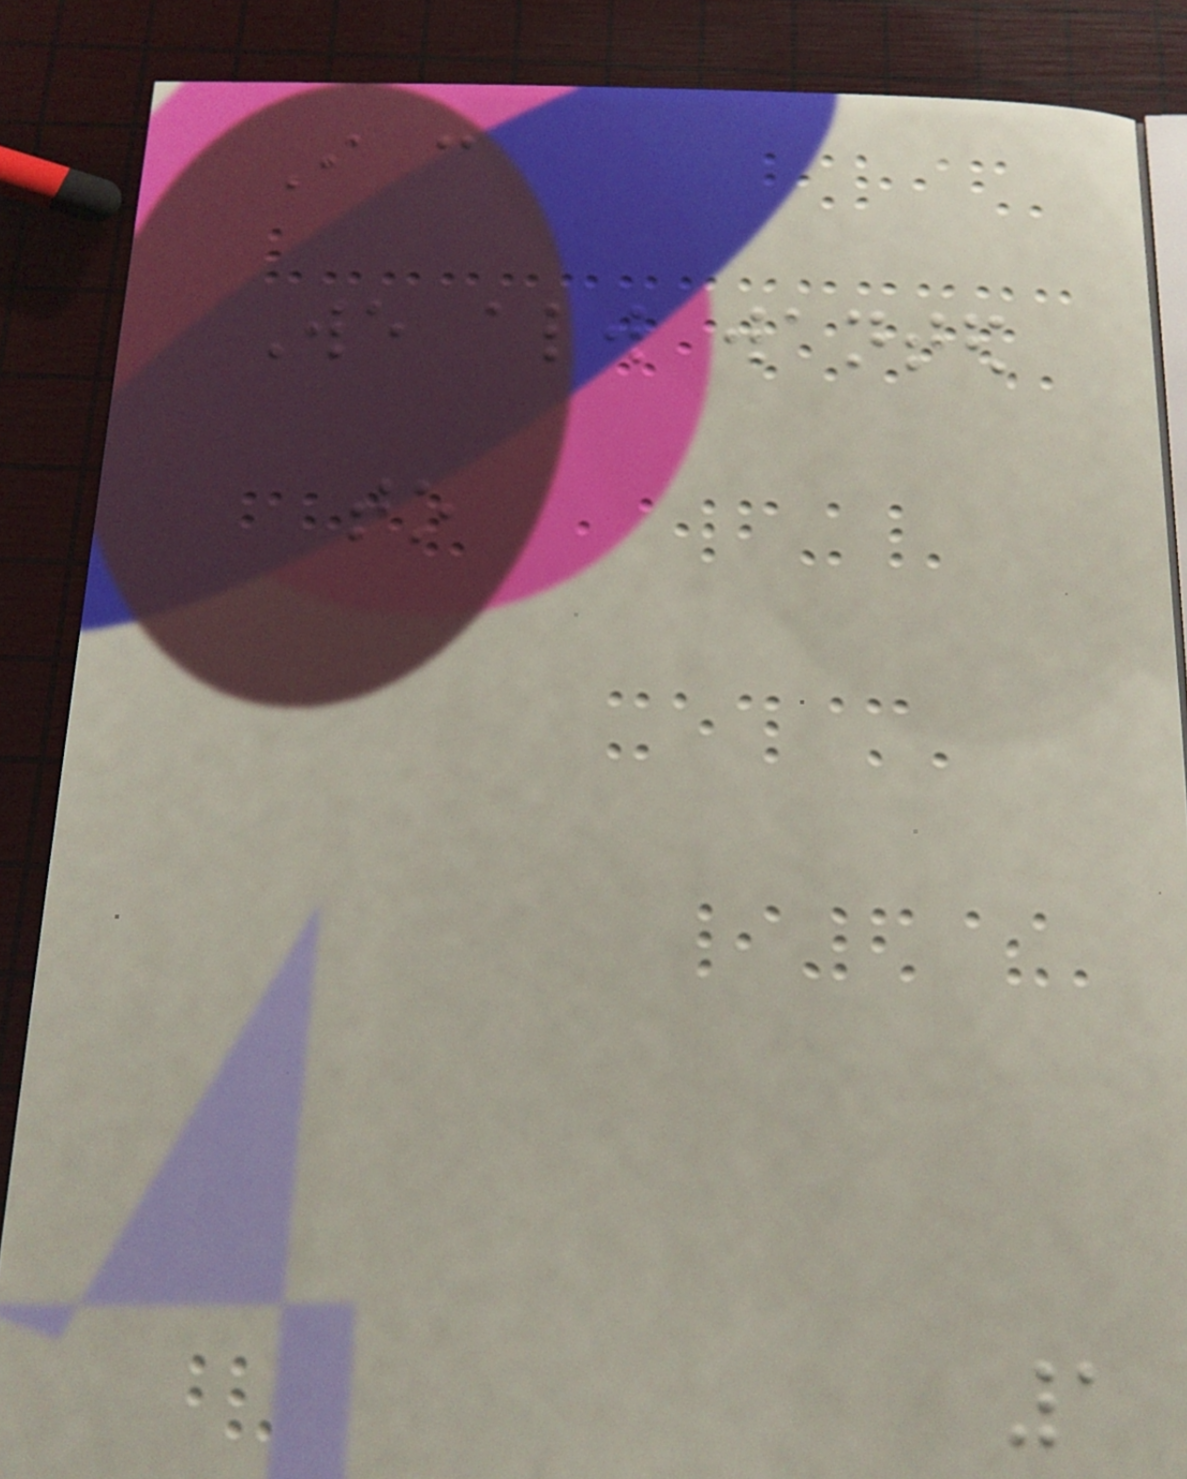I can
We always wanted
to
1
